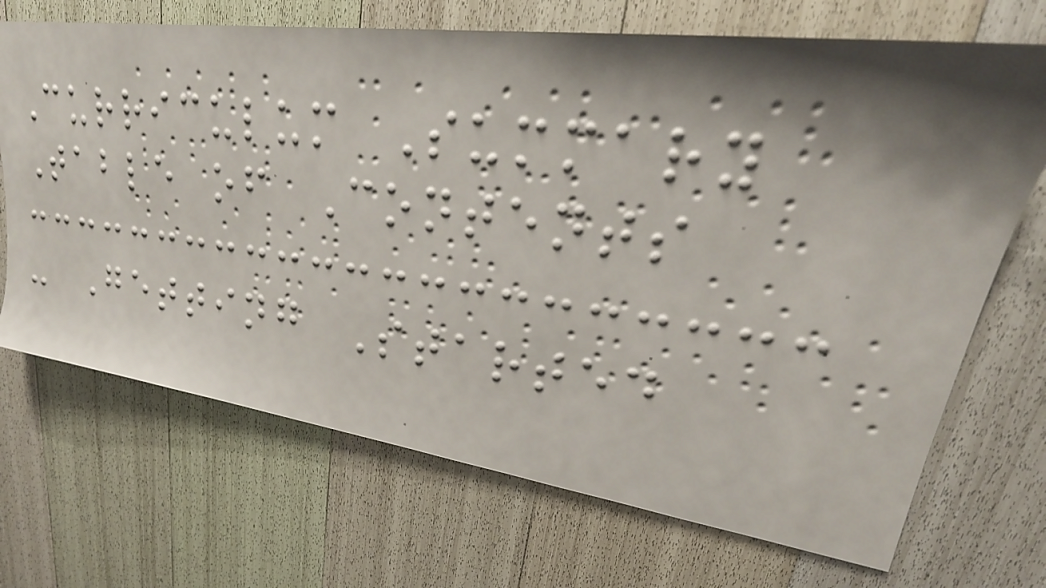Curriculum Summary
Table of Contents
- Getting Started
